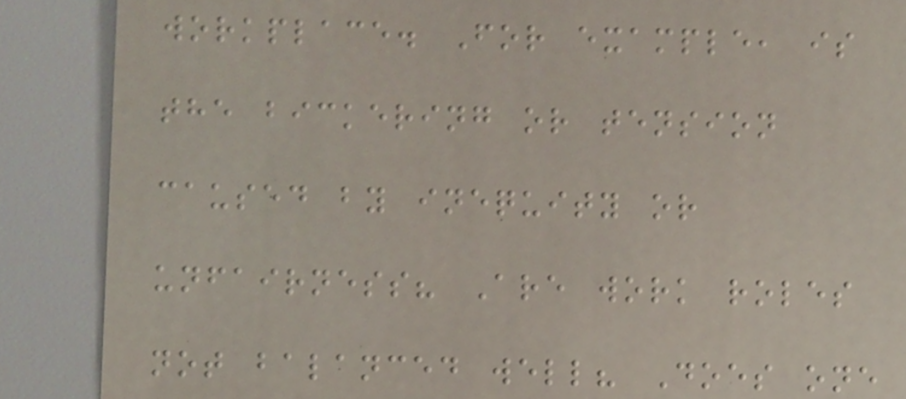workplace. For example, is
the bickering or tension
caused by inequity or
unfairness? Are work roles
not balanced well? Does one
